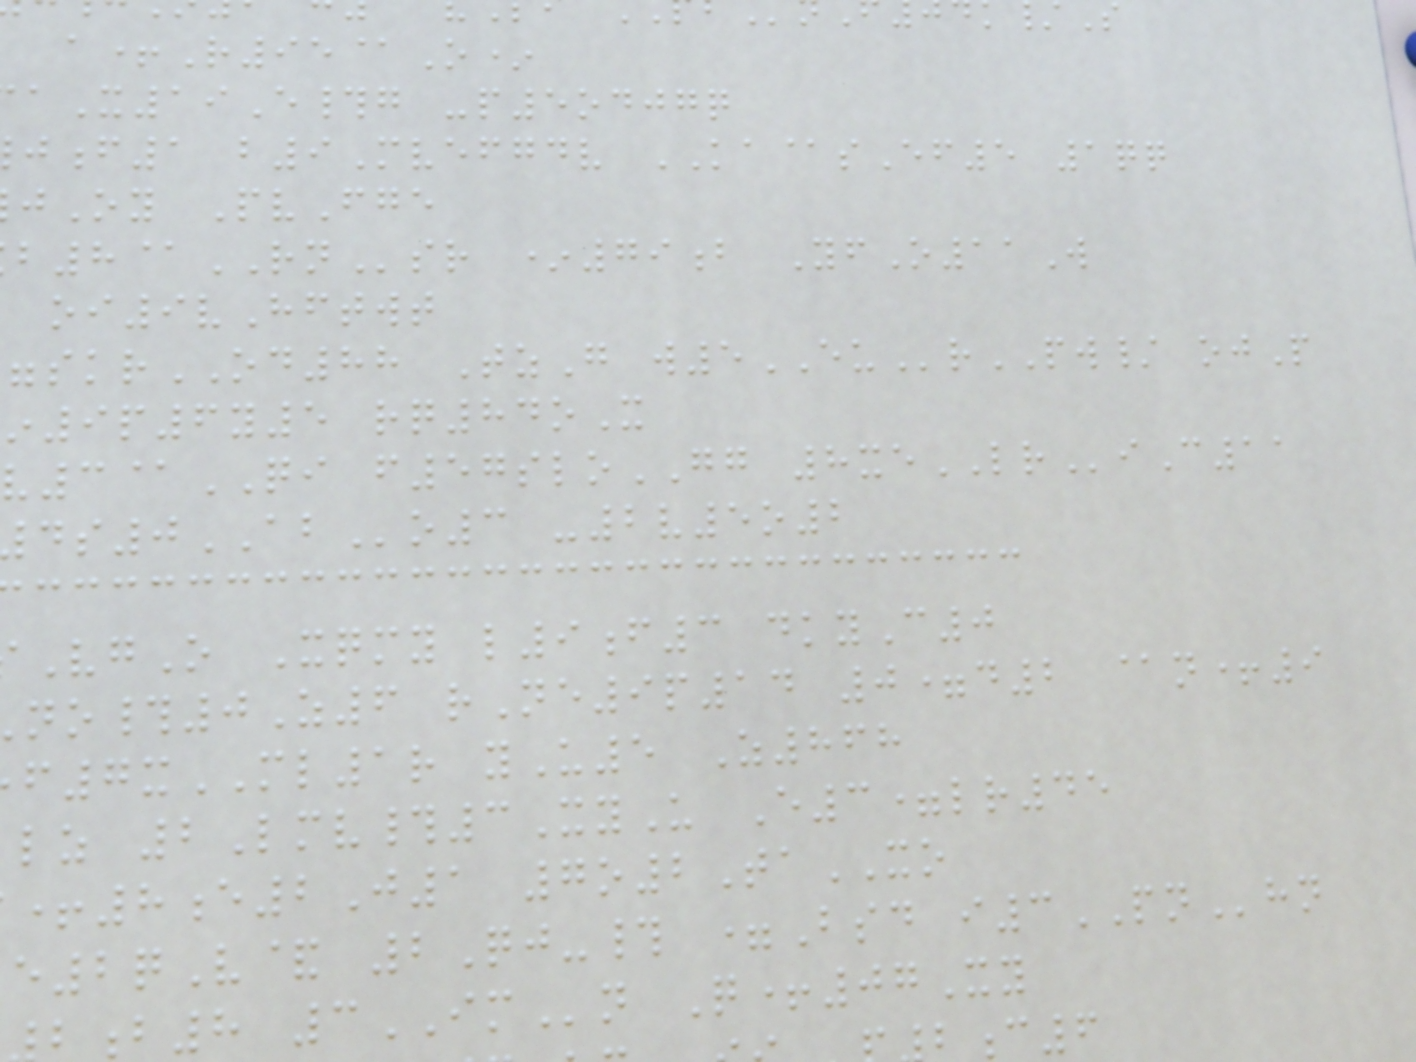a+R95@O*
aX19E#g -p5odjgq
f1 b9Mvefgdv KA@sEf5 1qq
Oy PvFge
b8@RNsr *79b YfO11W
oi9vHftwt
skrOD88 TzG w5EUrPW/ ojP
9p6y5 rq84oX
3@QI f57sloGG 8xeLRiC11
s0ABo3 -2v5o2
VgO Xqmy l9f3 dkyC0
#0Z6 rNe9p14 0=d2 @n+9
f7xML1r yU5 Z868
lz 2Lmv#3XyU E3=lr45
+8e2J1 7o2TaXO
e2qV& 2Qj-# =Bsd i3PNhn
b8 3IMn Q+07Xy
